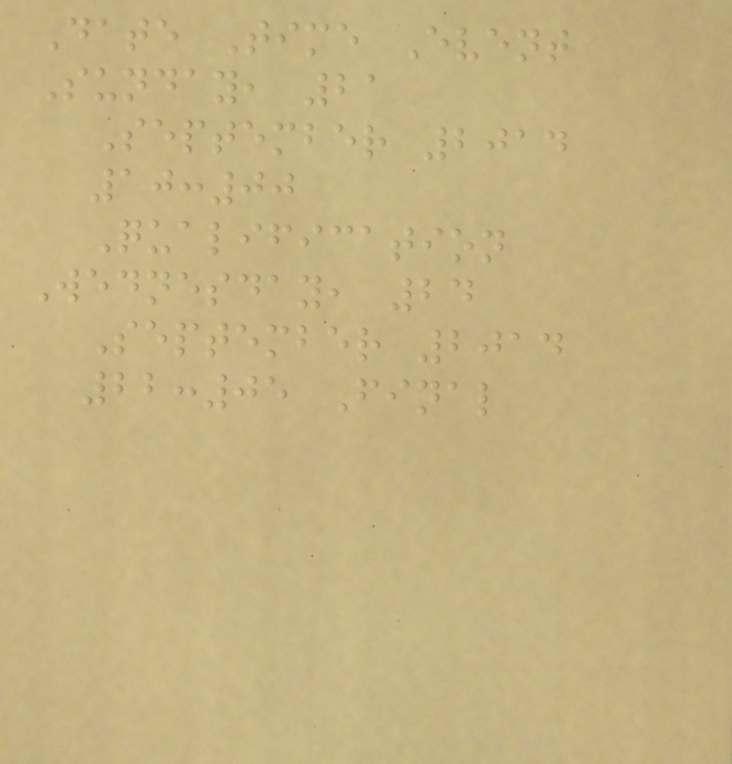Date Time Event
Sunday, 21
September 2014
10:00
Qualification
Wednesday, 24
September 2014
22:05 Final
